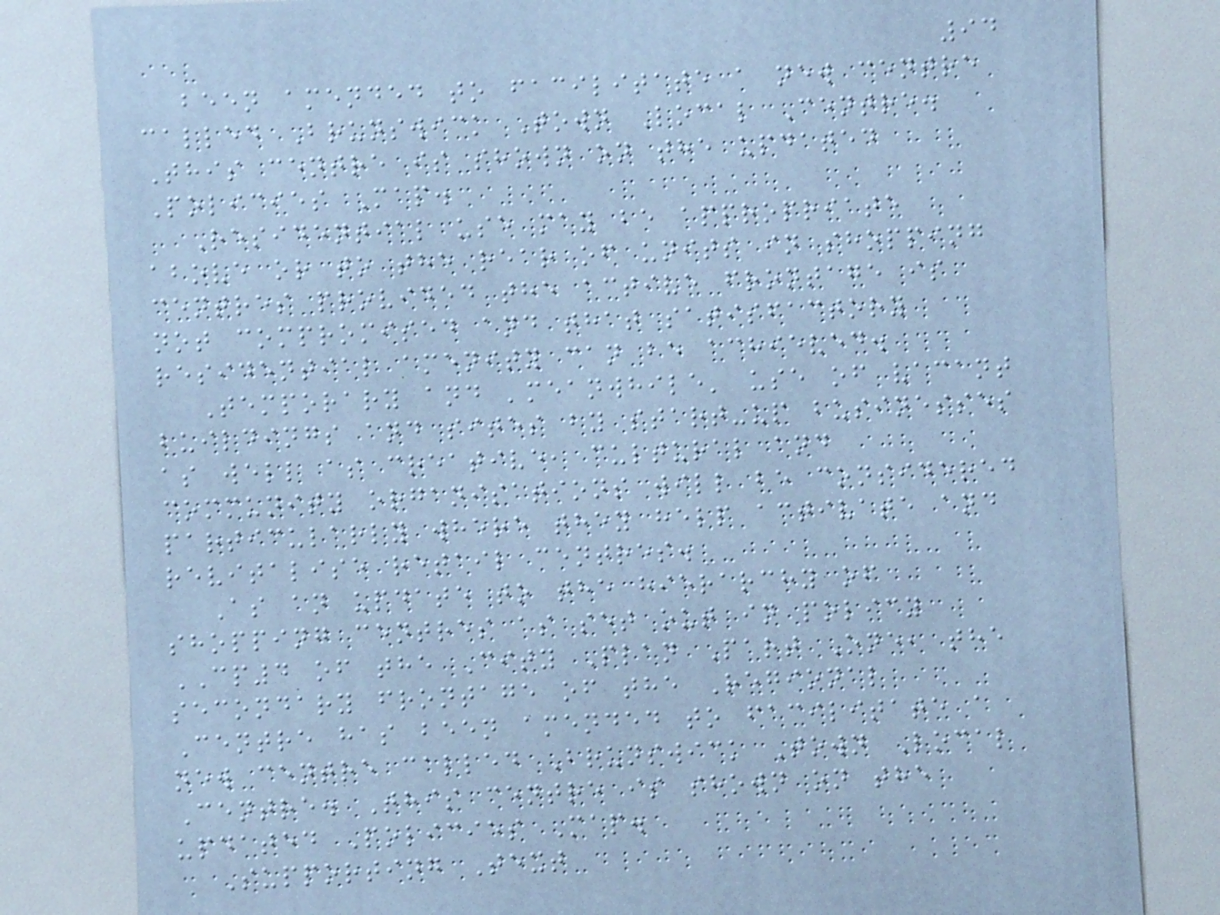94
been amended to facilitate a new centre
called Brunswick Town Local Centre.
This centre is shown on the updated
Policies Map.
Residential use may be appropriate
above or to the rear of units in shopping
centres provided the active frontage is
not compromised and that satisfactory
residential amenity can be achieved.
Temporary and 'meanwhile' use of vacant
buildings and sites by start-up businesses
as well as creative, cultural and
community organisations will be considered
particularly where they help activate and
revitalise retail centres.
As an update to the hierarchy of
shopping centres as set out in policy
CP4 of the City Plan Part One, the
secondary frontage of the Regional
Centre has been amended to facilitate a
new centre called Brunswick Town Local
Centre. This centre is shown on the
updated Policies Map.
Supporting Text
